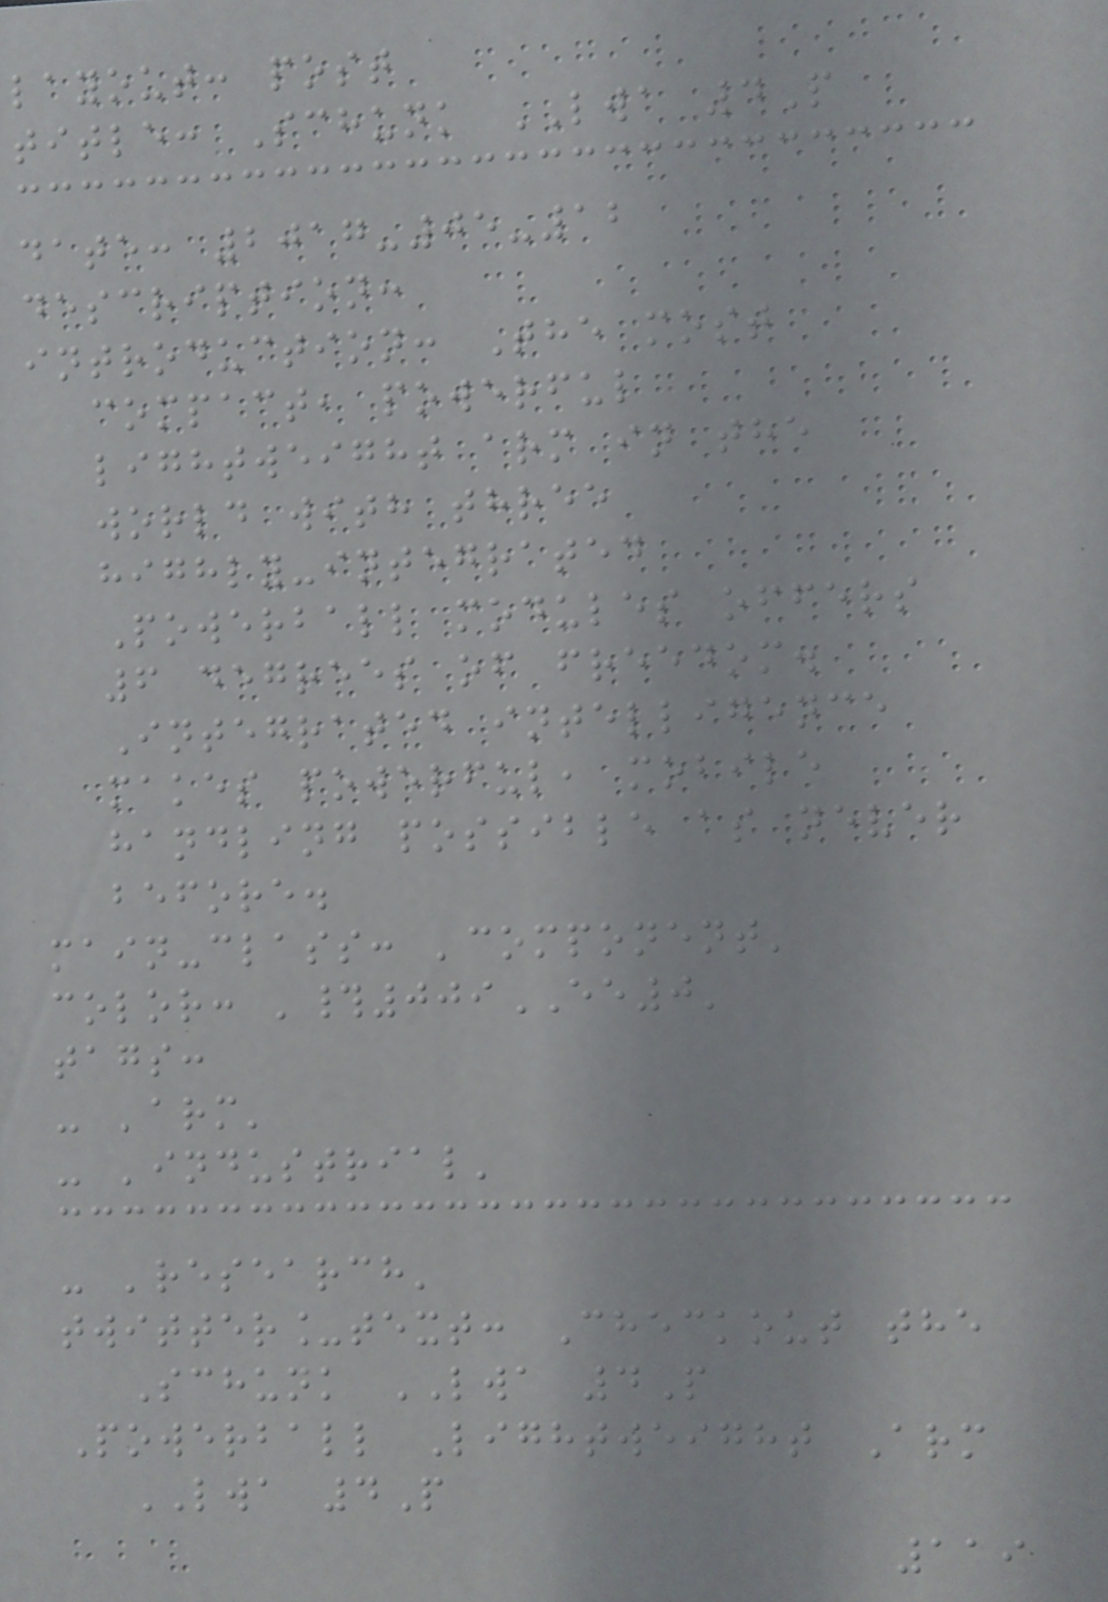layout: post
title: Schunk LWA 4P
date: 2017-05-12
description:
introduction: The most
compact, powerful
lightweight arm in the
world with three
highly-integrated
Powerball modules offers
6 degrees of freedom.
Integrated intelligence
makes powerful, mobile
handling possible as never
before.
main-class: 'component'
color: '#009EE0'
tags:
- 'arm'
- 'industrial'
- 'research'
twitter_text: Checkout the
Schunk LWA 4P
Powerball Lightweight Arm
LWA 4P
119
